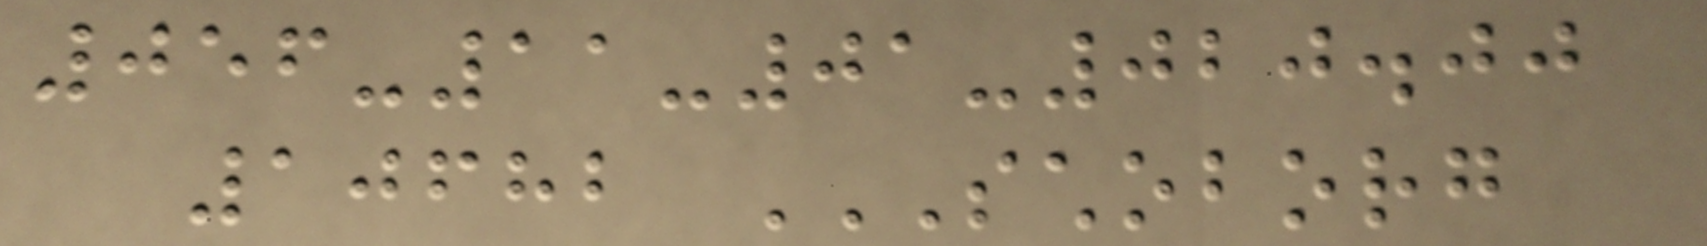056-11-01-020.00
10682 SCHOBORG
